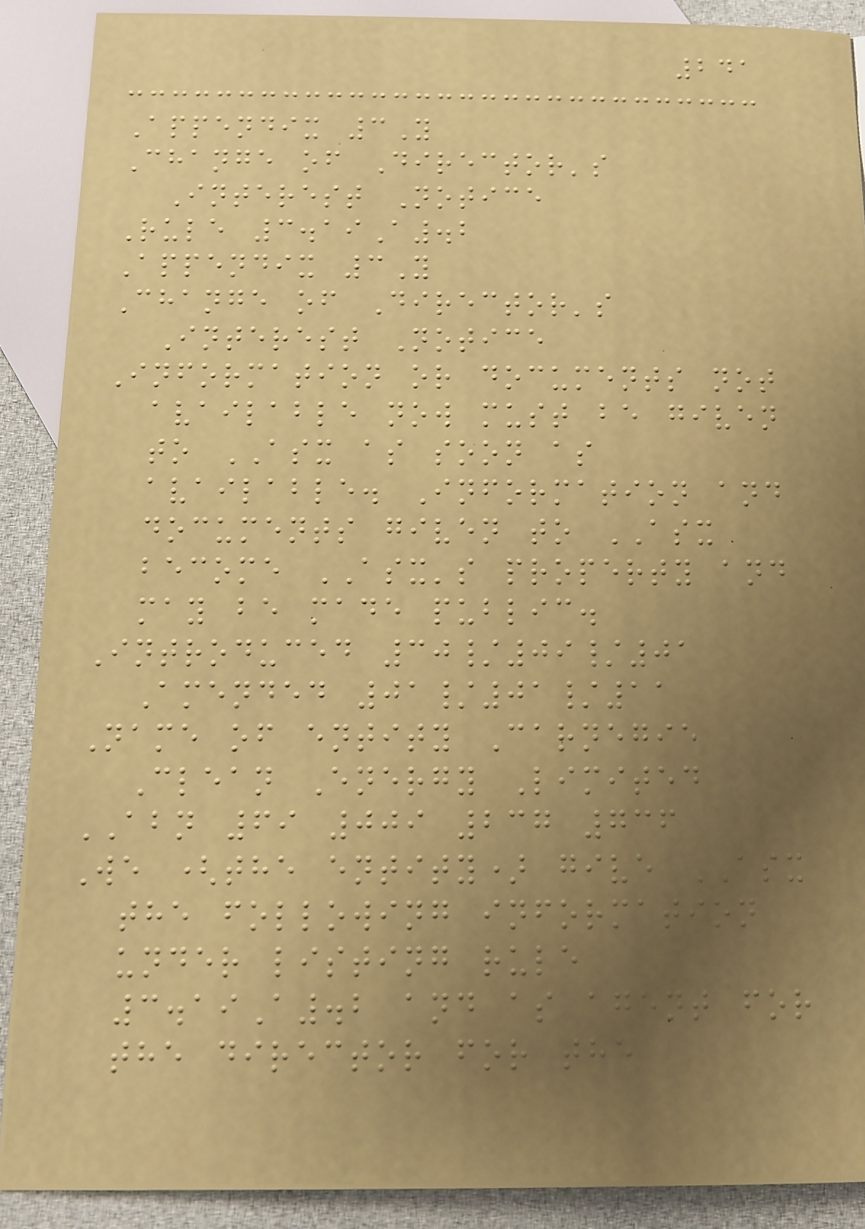241
Appendix 3Y
Change of Director's
Interest Notice
Rule 3.19A.2
Appendix 3Y
Change of Director's
Interest Notice
Information or documents not
available now must be given
to ASX as soon as
available. Information and
documents given to ASX
become ASX's property and
may be made public.
Introduced 30/09/01
Amended 01/01/11
Name of entity Carnegie
Clean Energy Limited
ABN 69 009 237 736
We (the entity) give ASX
the following information
under listing rule
3.19A.2 and as agent for
the director for the
